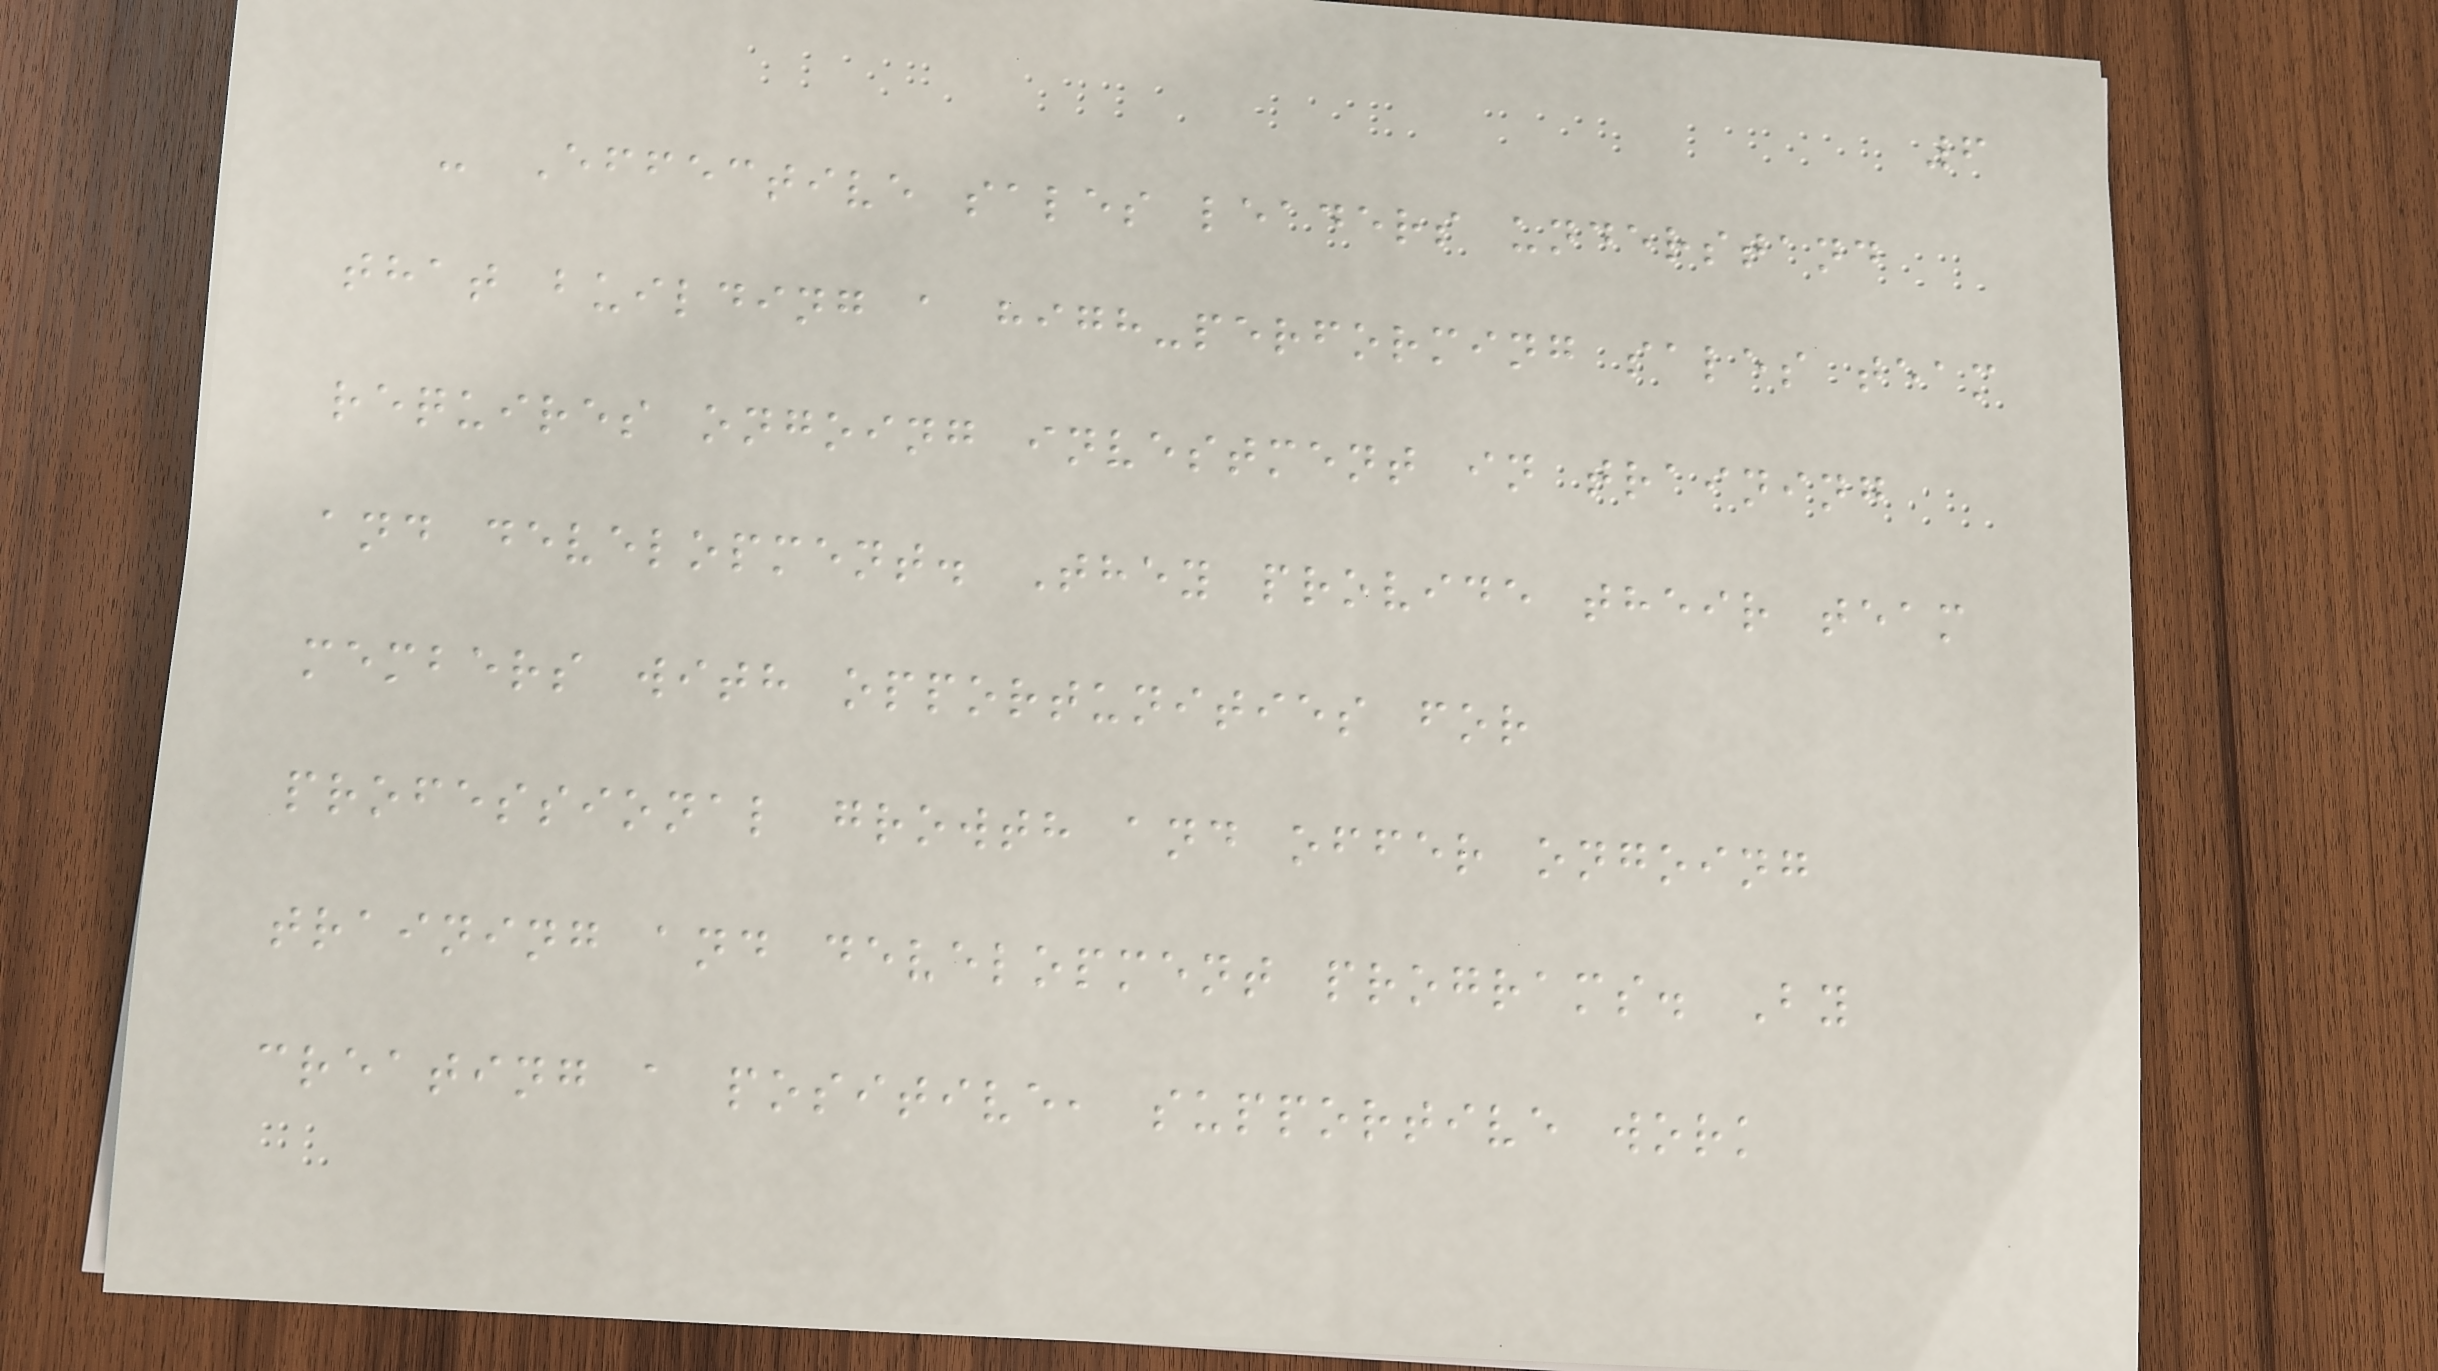6
- Effective sales leaders understand
that building a high-performing sales team
requires ongoing investment in training
and development. They provide their team
members with opportunities for
professional growth and offer ongoing
training and development programs. By
creating a positive, supportive work
